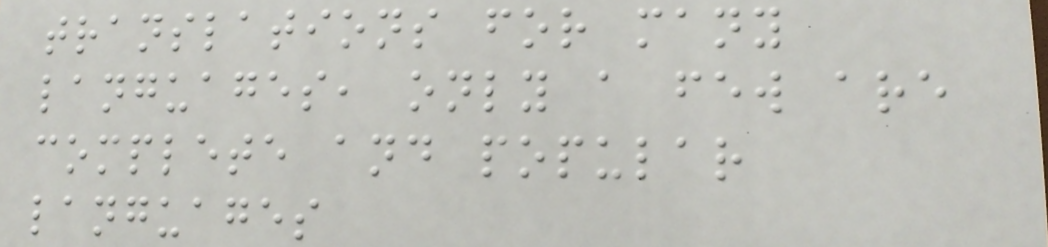translations for many
languages, only a few are
complete and popular
languages
